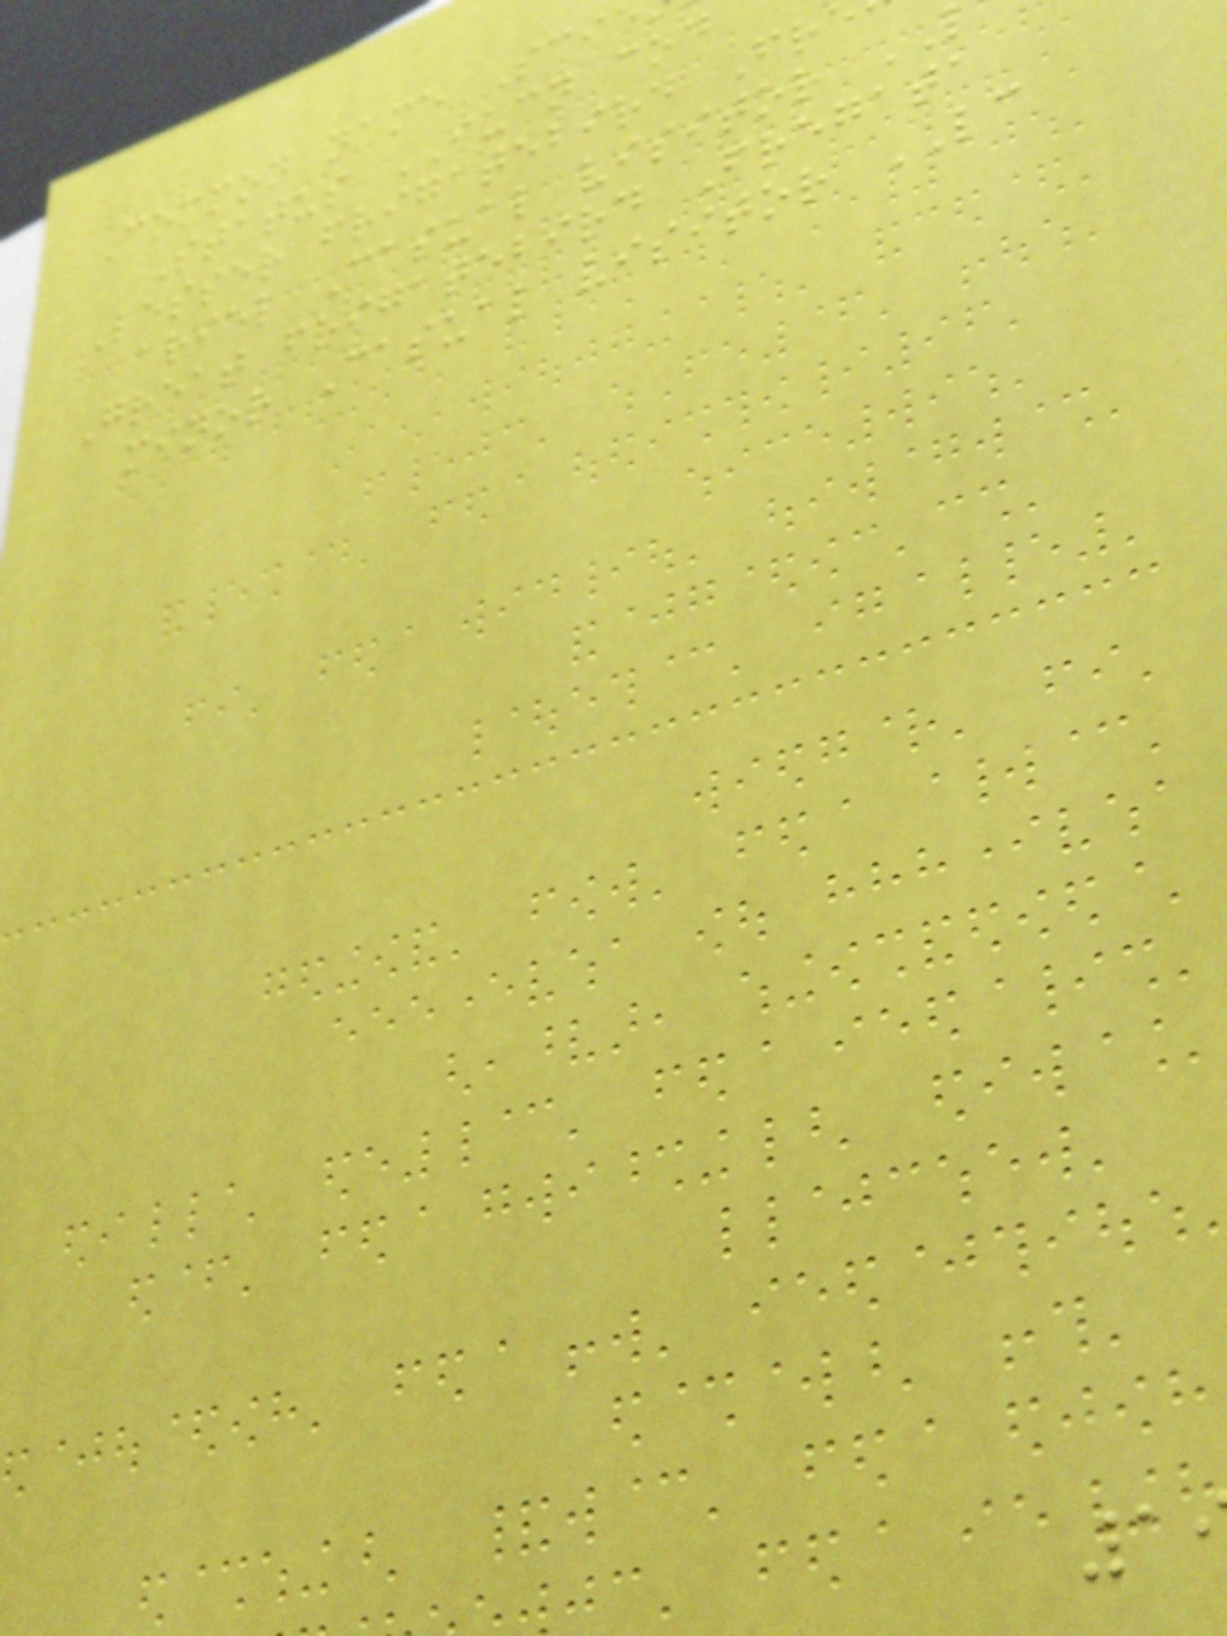Common name Sci
Status IUCN cod
Lesser frigatebird Fr
ariel Casual visitor
Great frigatebird Fregata
minor Casual visitor LC
